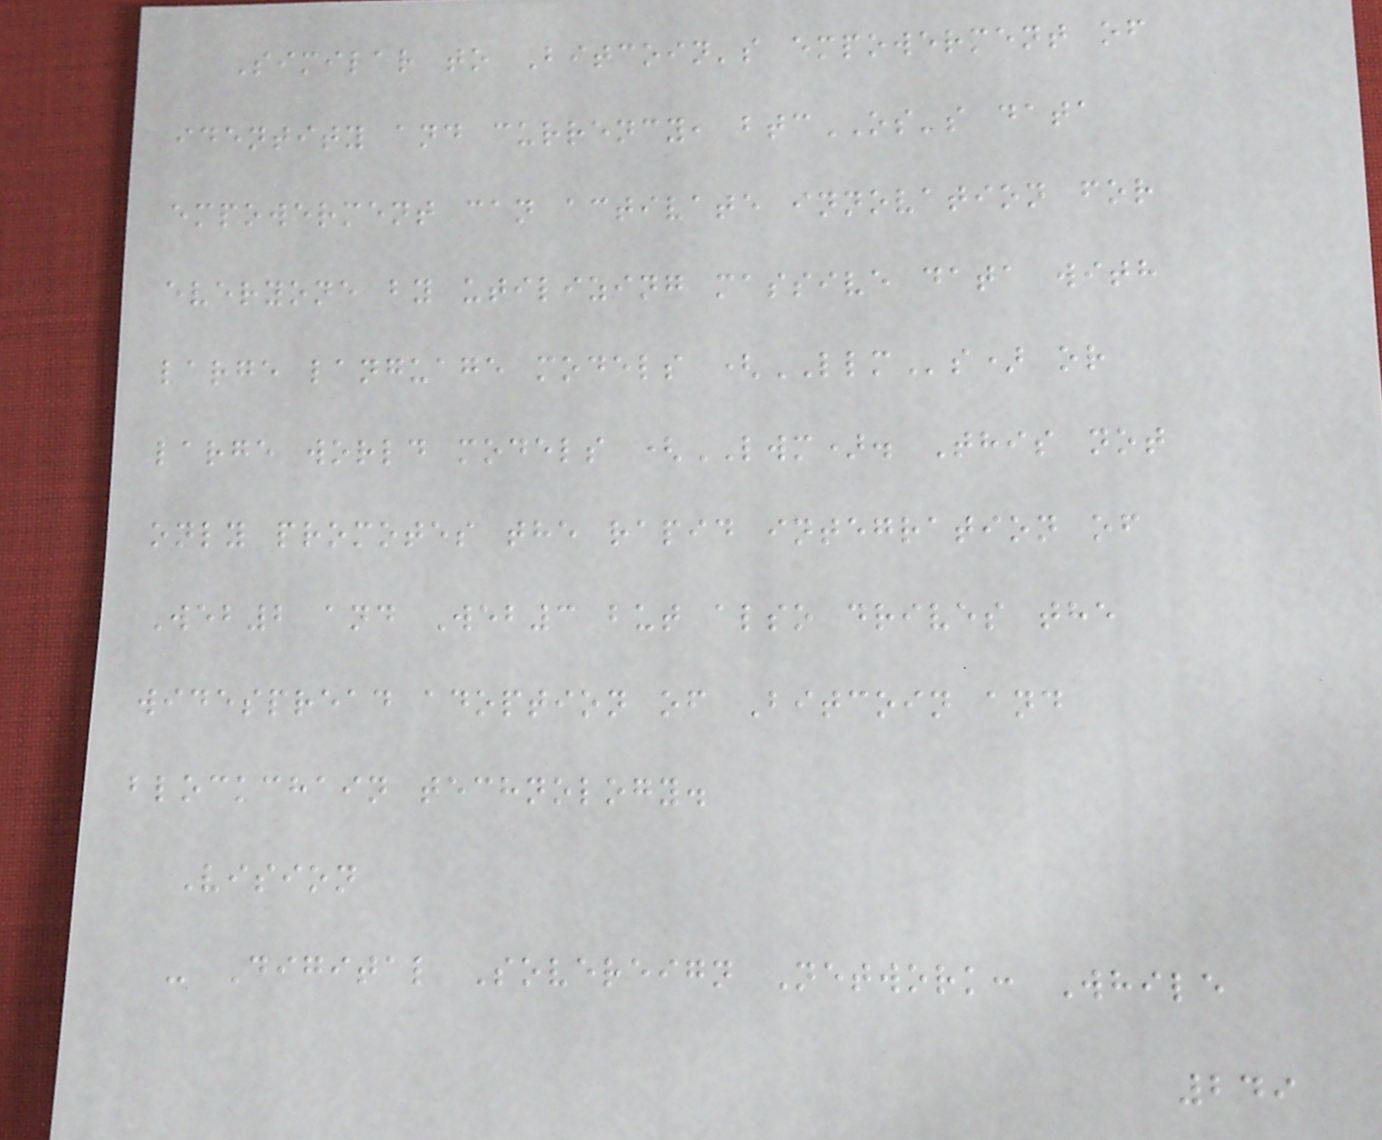Similar to Bitcoin's empowerment of
identity and currency, btcOS's data
empowerment can activate innovation for
everyone by utilizing massive data with
large language models (LLMs) or
large world models (LWM). This not
only promotes the rapid integration of
Web2 and Web3 but also drives the
widespread adoption of Bitcoin and
blockchain technology.
Vision
- Digital Sovereign Network: While
249
